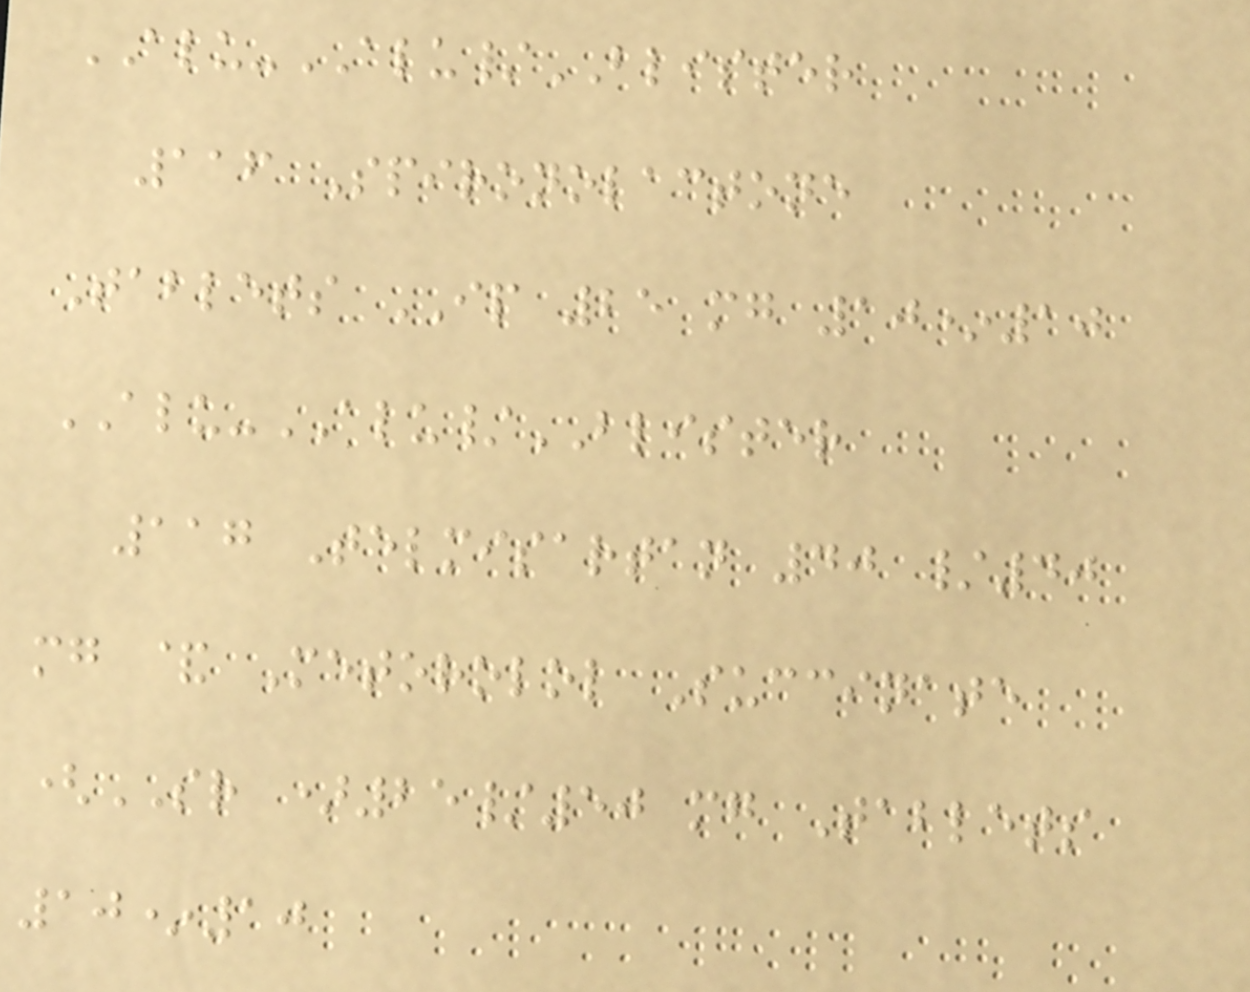ALU-ALU/BLISTER
116 Spironolactone
Tablets IP 25 mg 10*10
ALU-ALU/BLISTER
117 Telmisartan 40 /40
mg & Metorolol Succinate
(SR )25/50 mg Tablets
10*10
